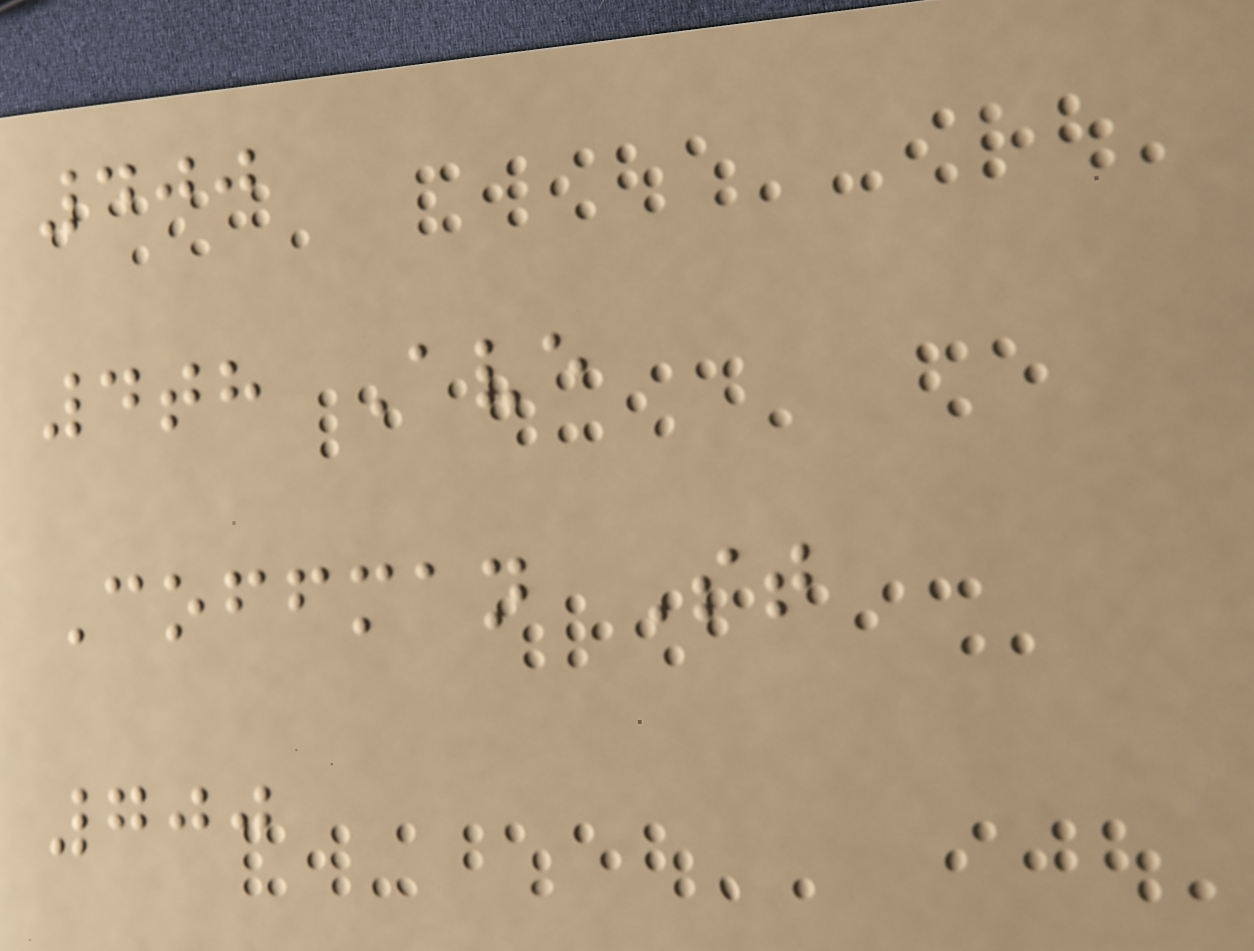400
4th Ave
Coffman St
700
